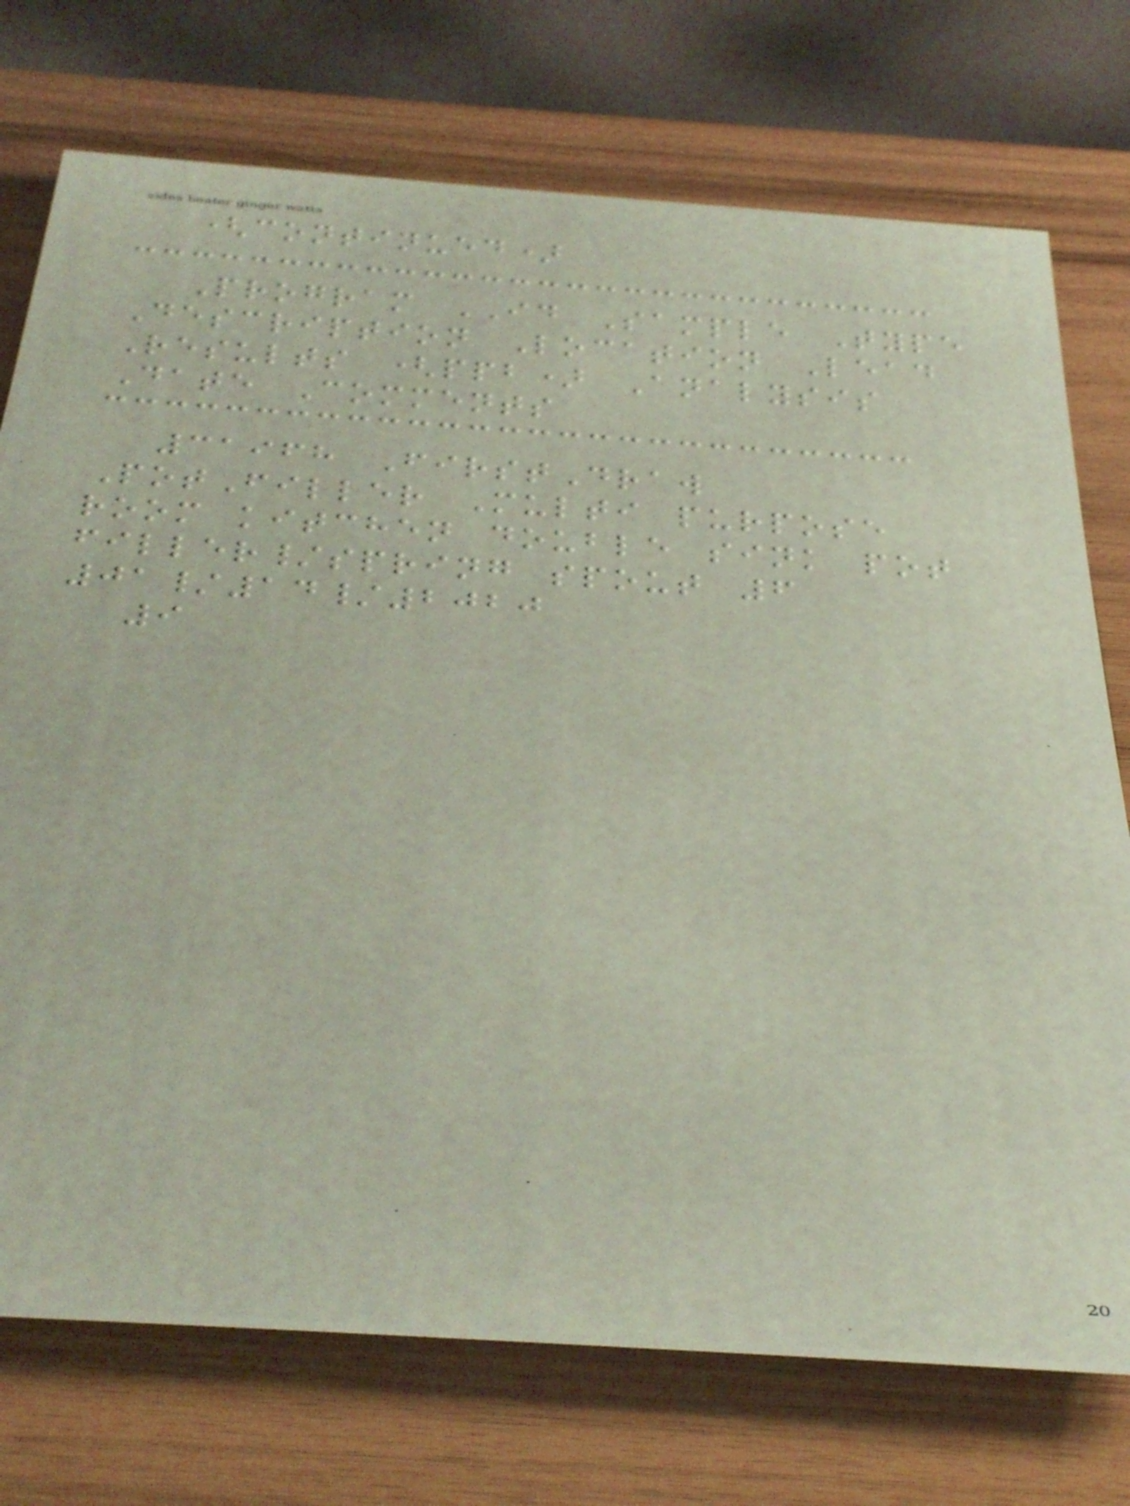(continued)
Program ID Sample Type
Description Location Lead
Results (ppb) Analysis
Date Comments
31968 FirstDraw
PotFiller Multi purpose
room kitchen double sink pot
filler/spring spout 6
01/14/2020
9
